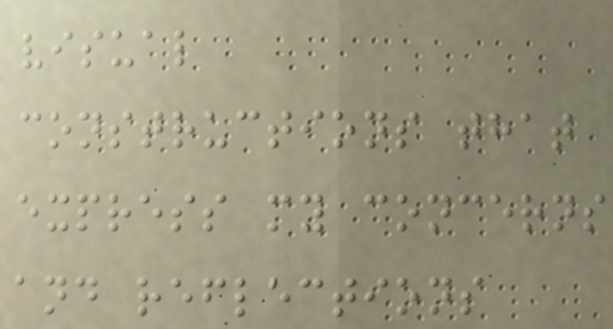visual
constructions that
express my concerns
and reflections
